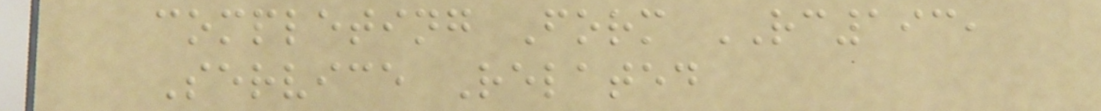completing Form RC193,
Service Related
